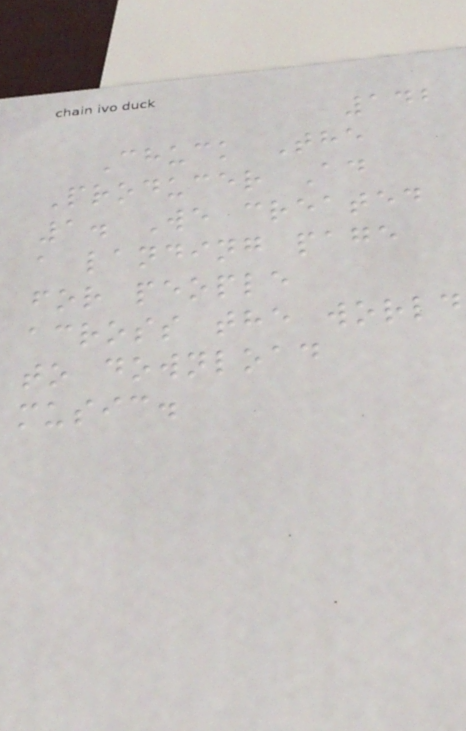142
Chuck The
Producer Ad
1. We created
a landing page
for people
across the world
to download
music.
